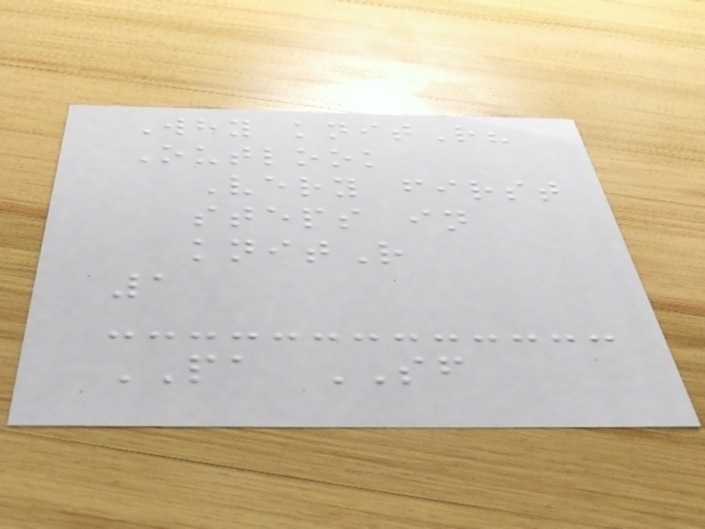Why knitR?
Outlook
Very first
steps in
knitR
1
PA SF
